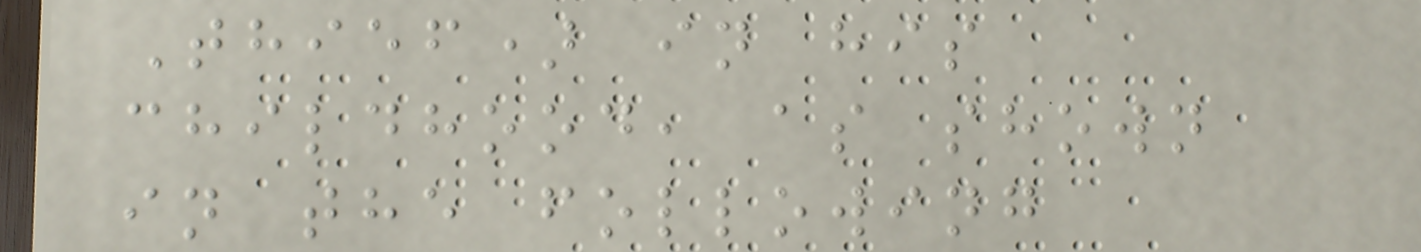Thief) in his
childhood, as shown
in the following
